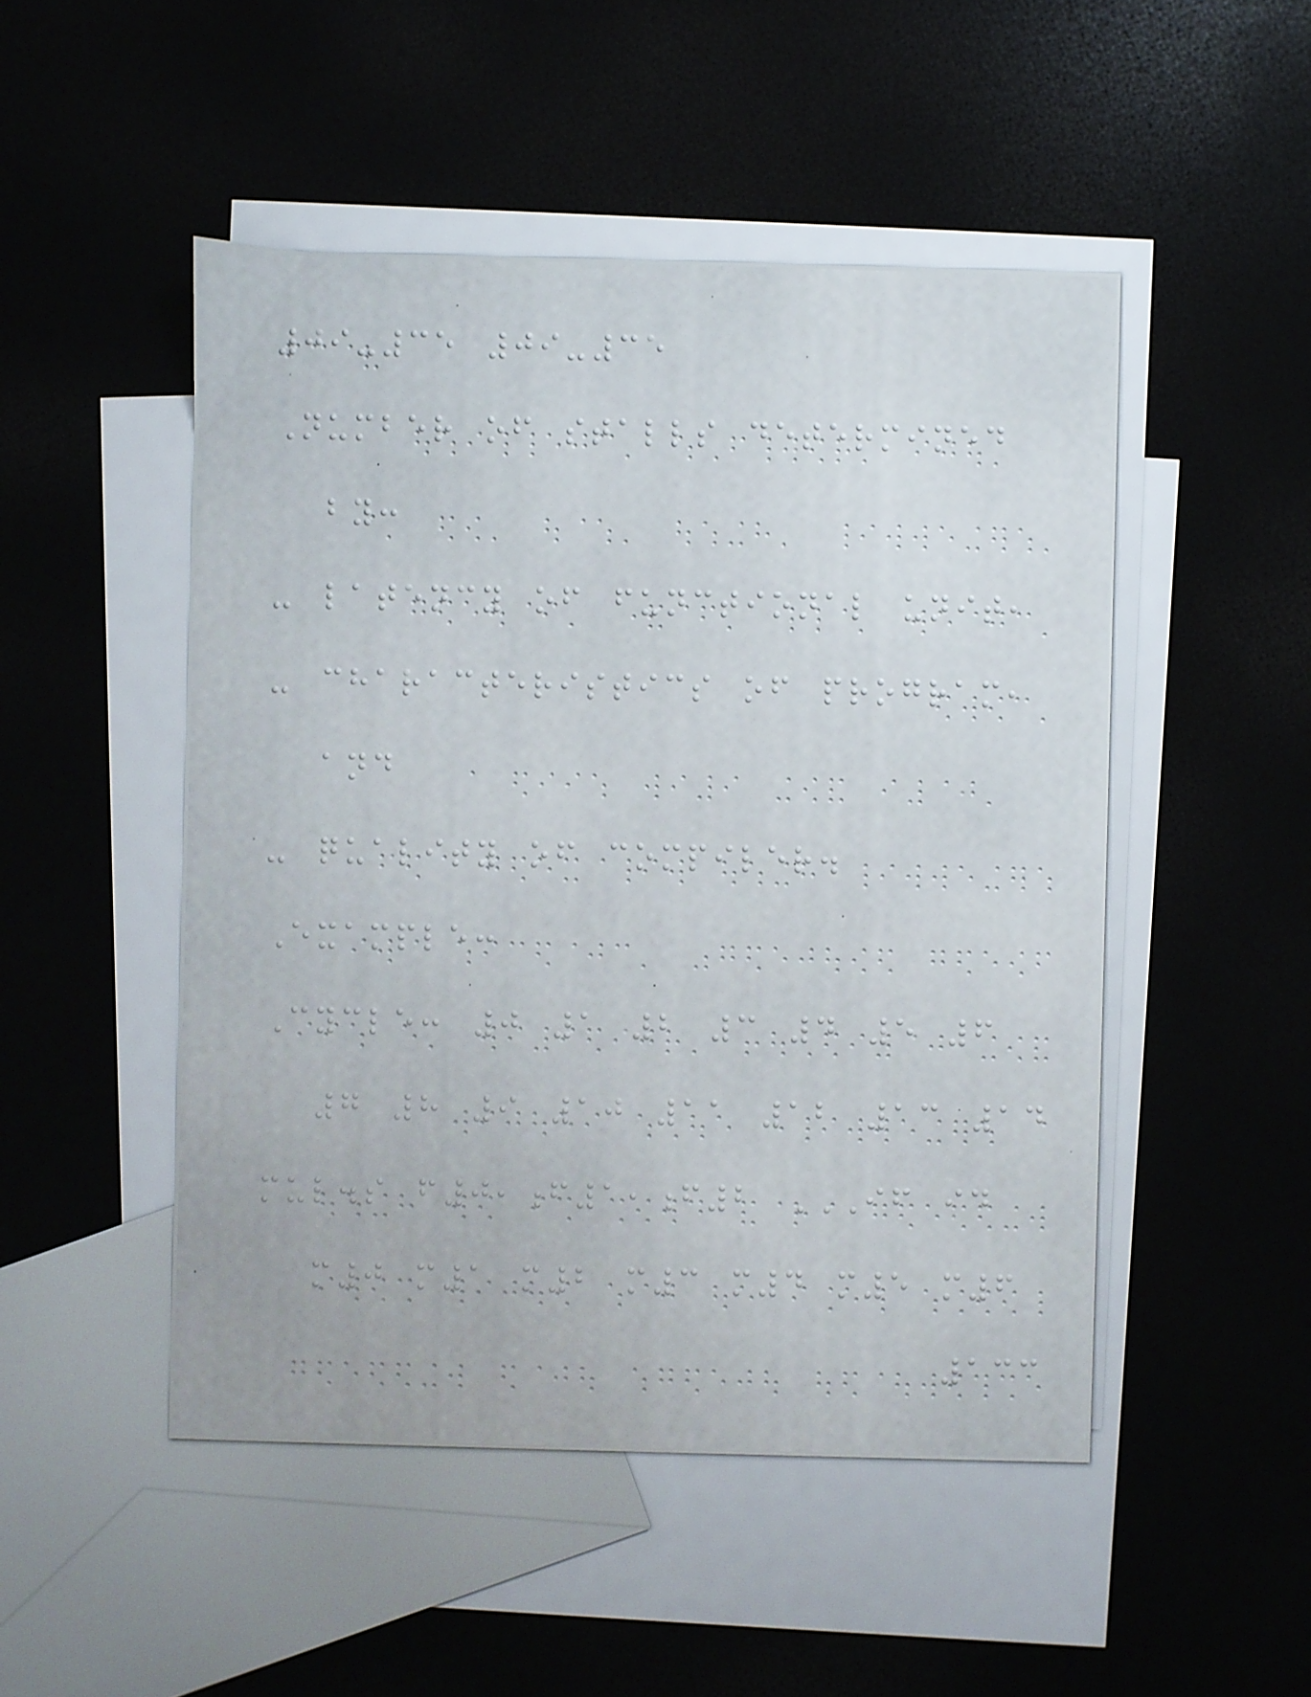09-35 09-35
Number of stalls determined
by:
- latency of functional unit,
- characteristics of program,
and
- quality of compiler.
Example:
Cycle: 0 1 2 3 4 5 6
7 8 9 10 11 12 13 14
mul.s f0,f1,f2 IF ID
M0 M1 M2 M3 M4 M5 M6
133
